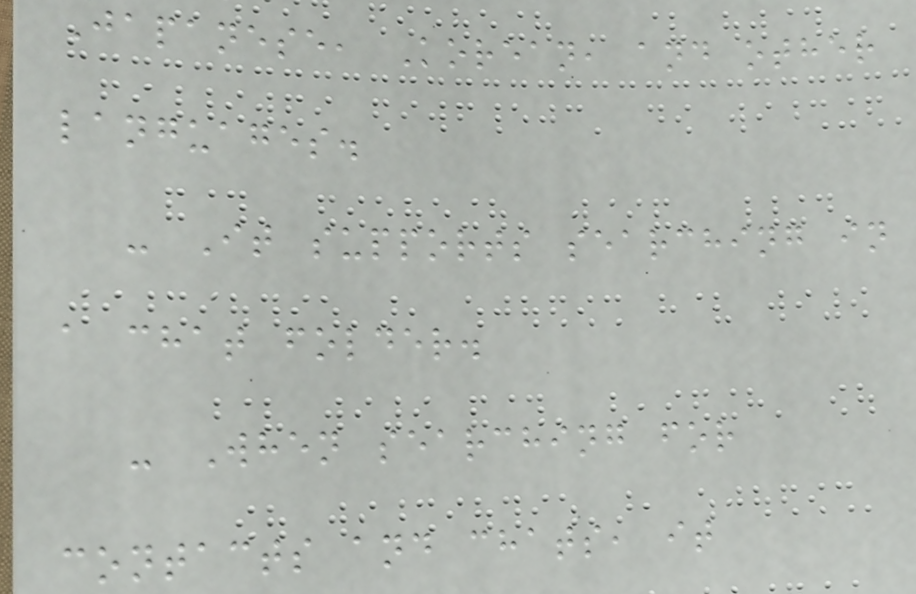Japanese, Korean, and other
languages.
- It supports searching in
a chat folder.
- When searching for
contacts and chats, it
